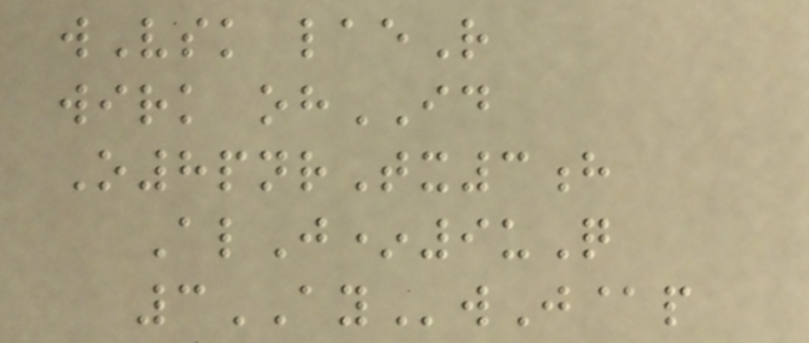wVsk laeR
wirk ohID
O8pnrTx3h
AlJ*9uQ
3AYwJ@p
